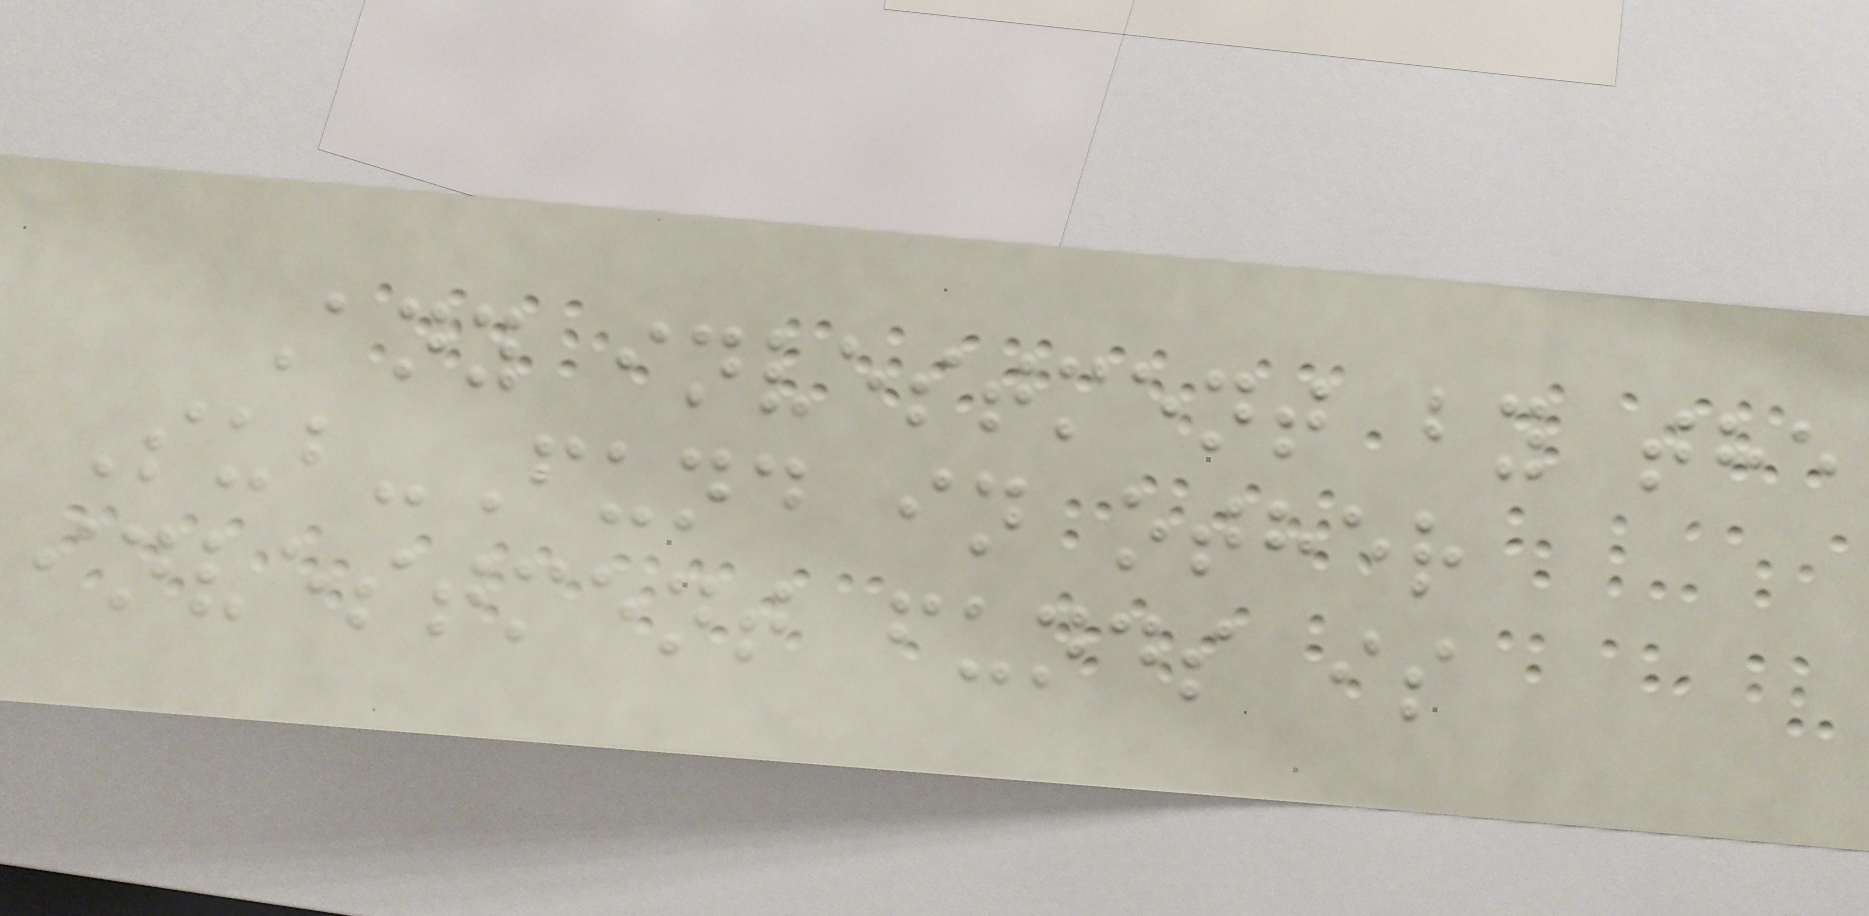Any investment by the
Sub-Fund in other
investment funds is
